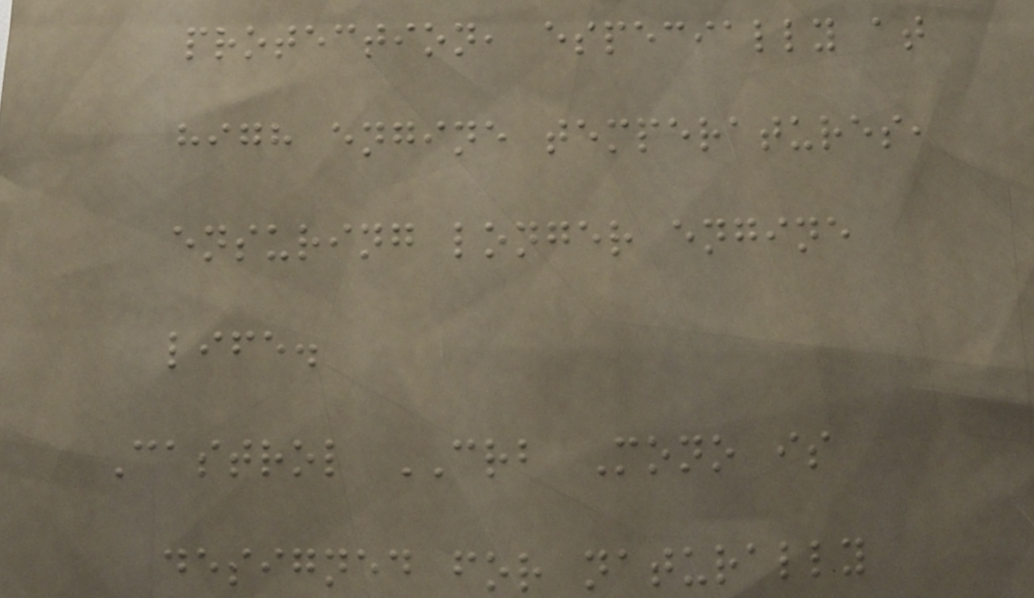protection, especially at
high engine temperatures,
ensuring longer engine
life.
Castrol CRB Mono is
designed for naturally
